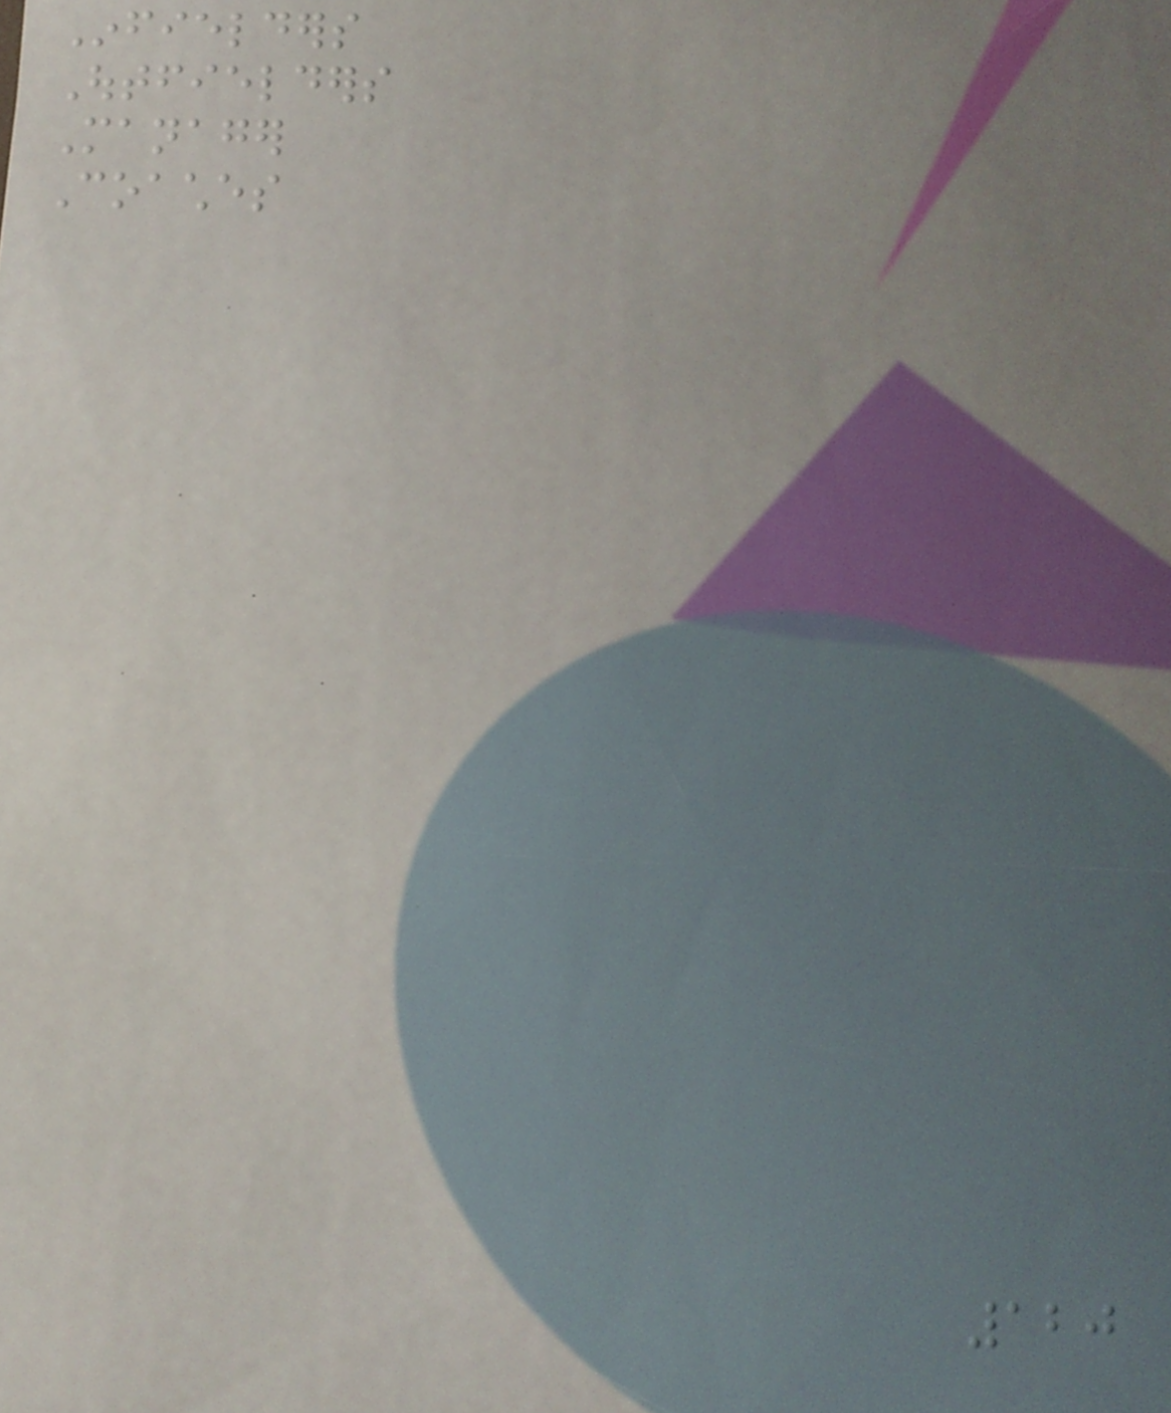Infielders
Outfielders
Manager
Coaches
120
